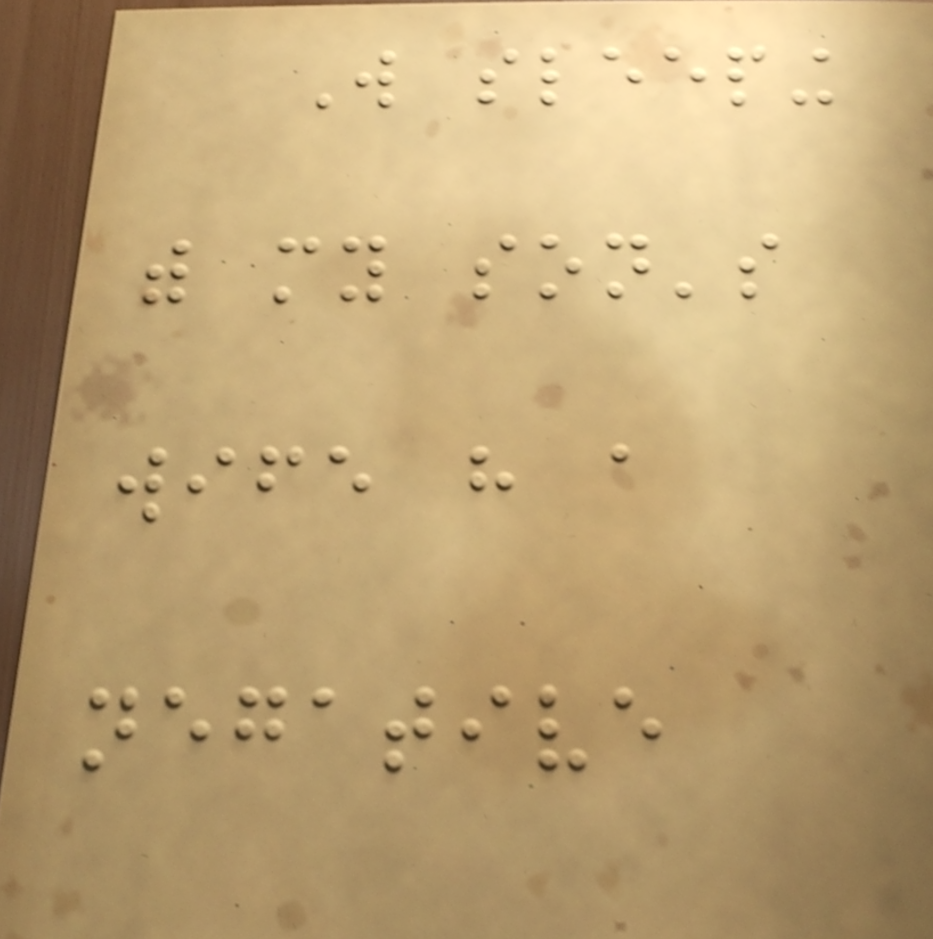Will sleeping
with my son's
wife have a
negative
